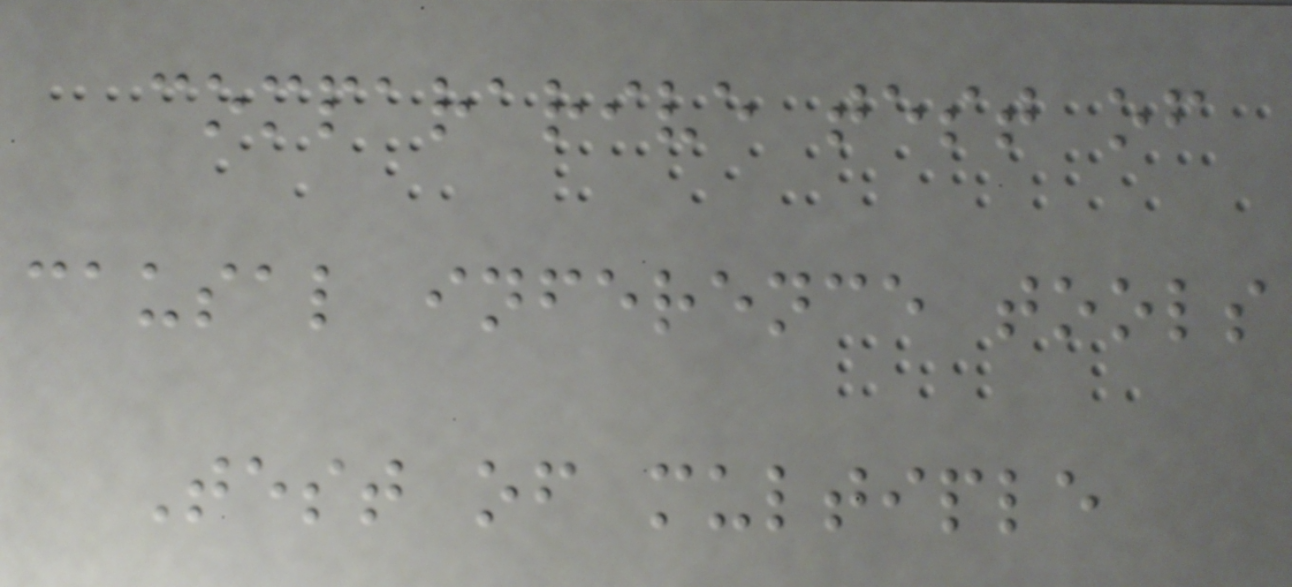compararive test of
causal inference tools
Test of multiple
